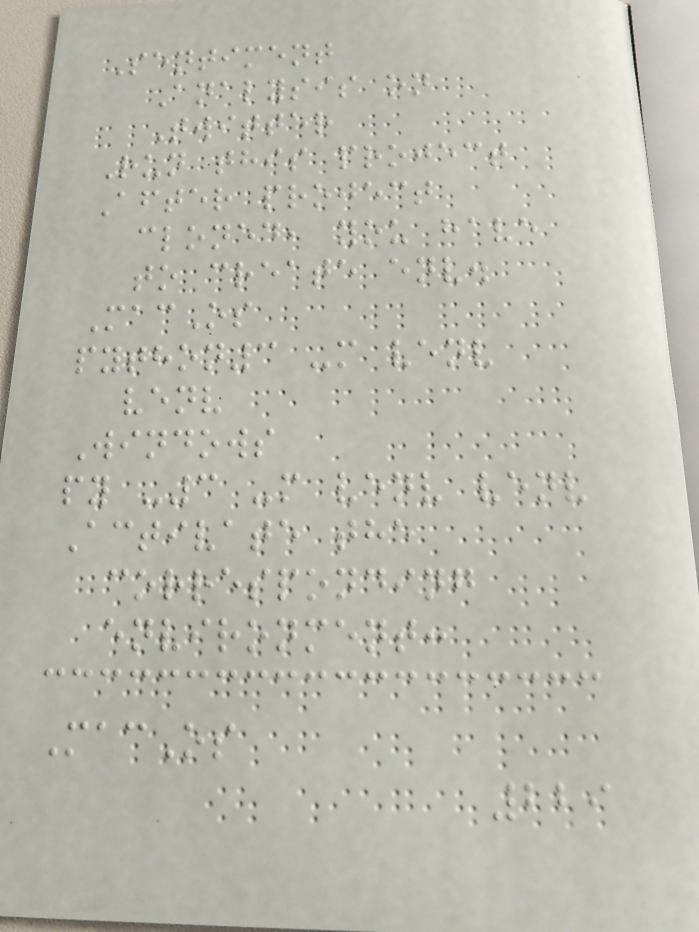Sentiment
Analysis on
Twitter
Run this project
After project
cloned, you have
to create env.
MacOs
python3 -m venv
venv
Windows
py -3 -m venv venv
Activate the
corresponding
environment:
MacOs
229
